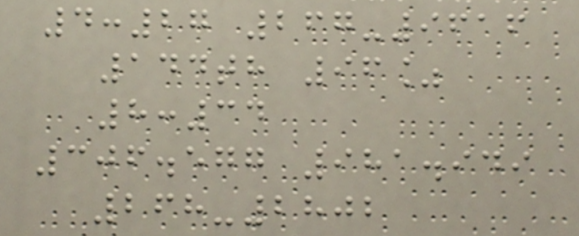4:27 267-9616
144th 96%
8:34
306.577 981.949
268-2802
